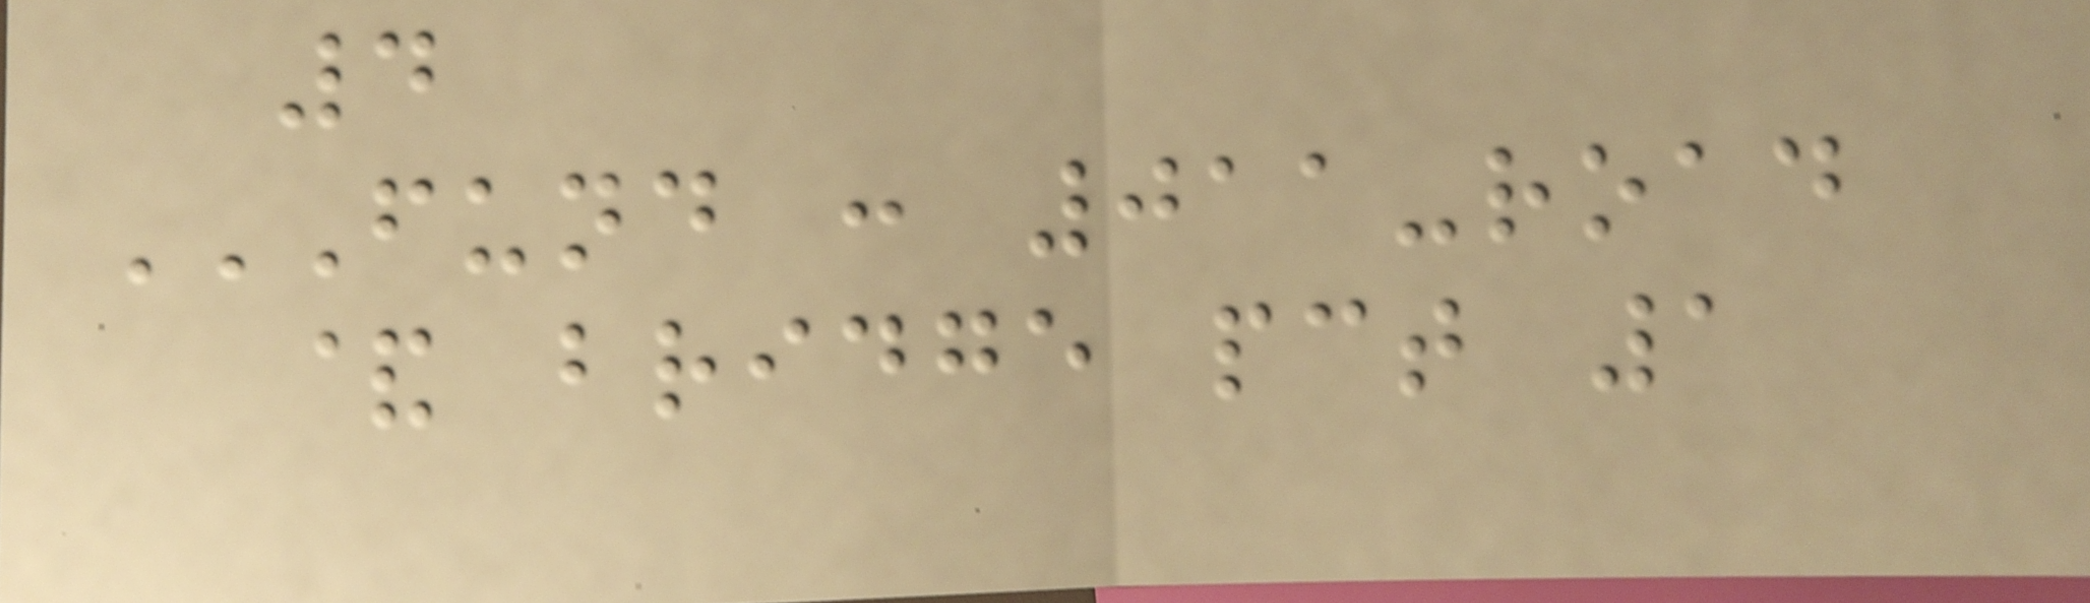4
FUND : 011-ROAD
& BRIDGE PCT 1
